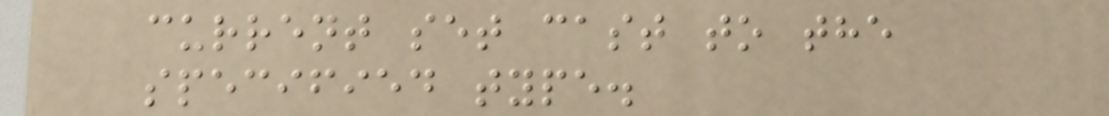current set cast to the
specified type.
